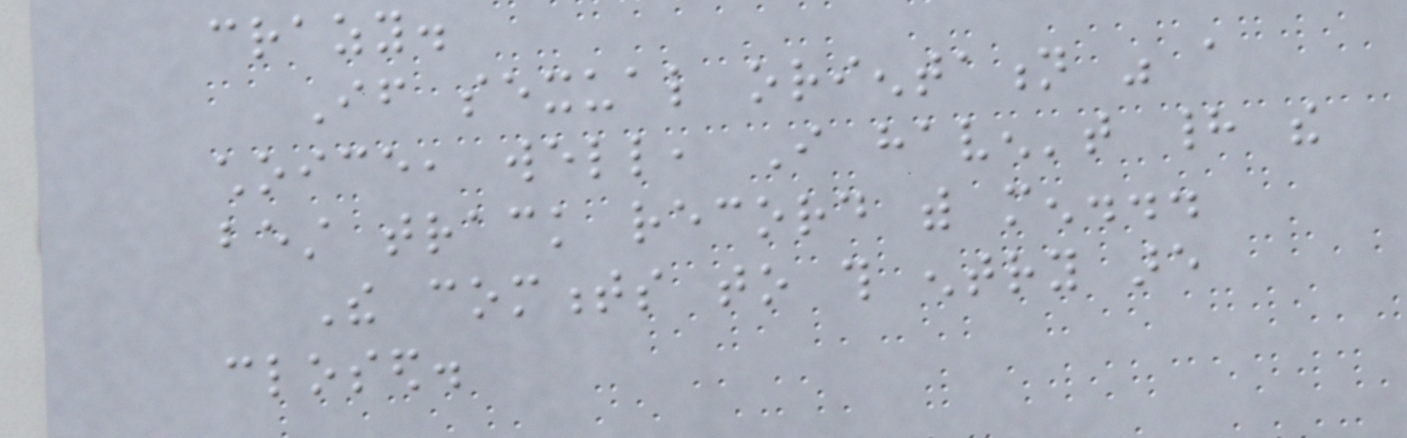crazy.
If sexual orientation was a
choice, well, I haven't had the
best track record with men...
The comments to this entry are
closed.
